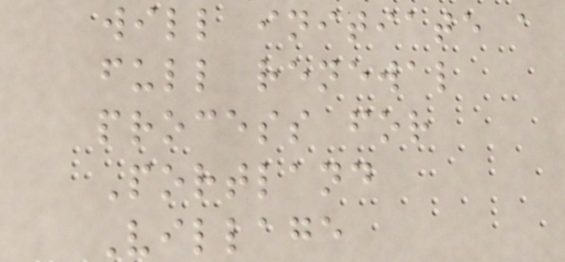will initiate a
full renewal
process for
Portland
Village
